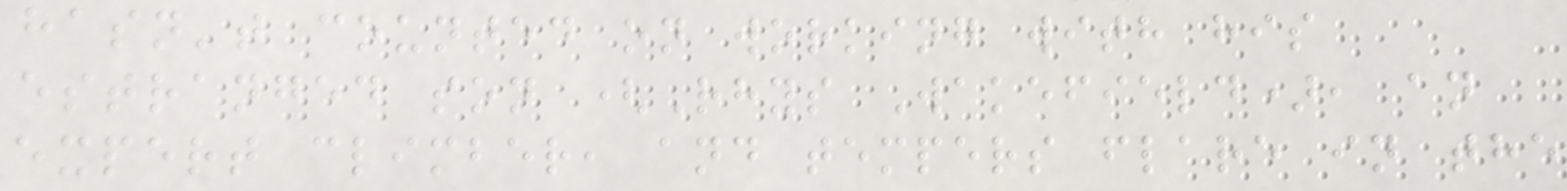hasn't counted on working with his
estranged son (Rhys Wakefield), an
expert climber, and tempers flare in the
